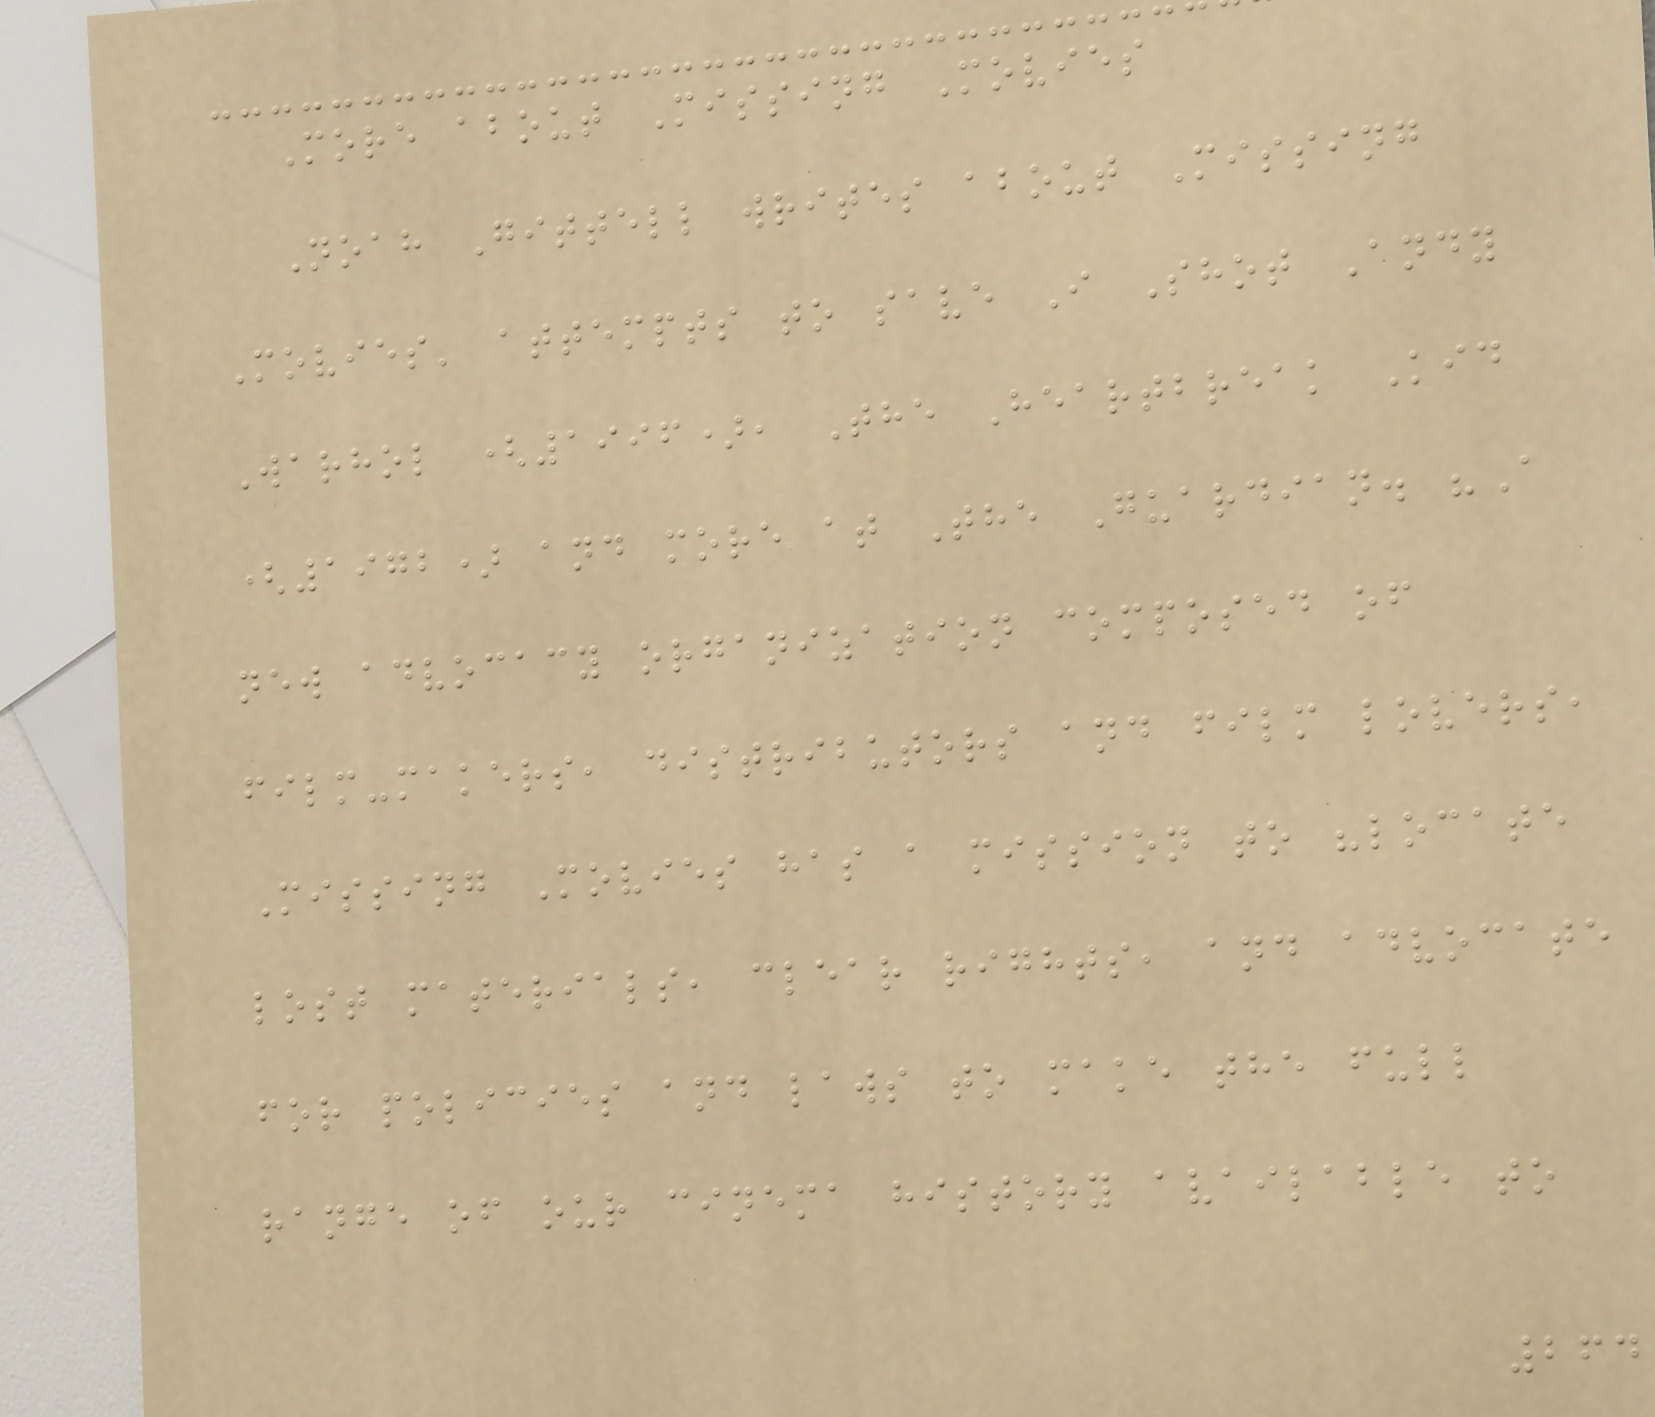More about Missing Movies
Noah Gittell writes about Missing
Movies' attempts to save I Shot Andy
Warhol (1996), The Heartbreak Kid
(1972) and more at The Guardian. "A
new advocacy organization composed of
film-makers, distributors and film lovers,
Missing Movies has a mission to "locate
lost materials, clear rights, and advocate
for policies and laws to make the full
range of our cinema history available to
264
